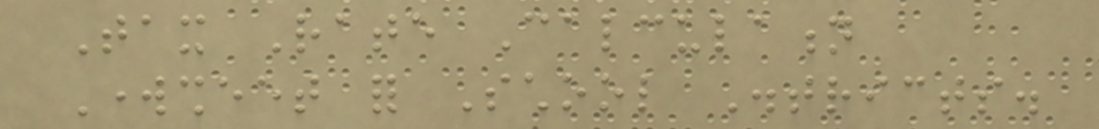Tax Rate Calculation
Worksheet for School Districts.
